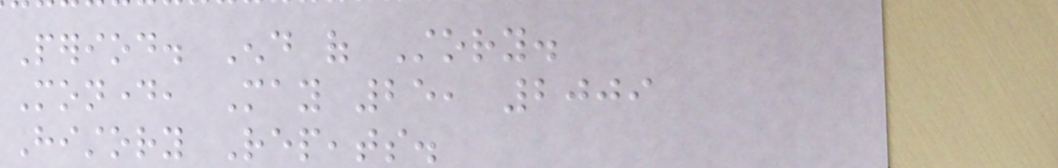Period. End of Story.
Monday, May 25, 2009
History Repeats.
